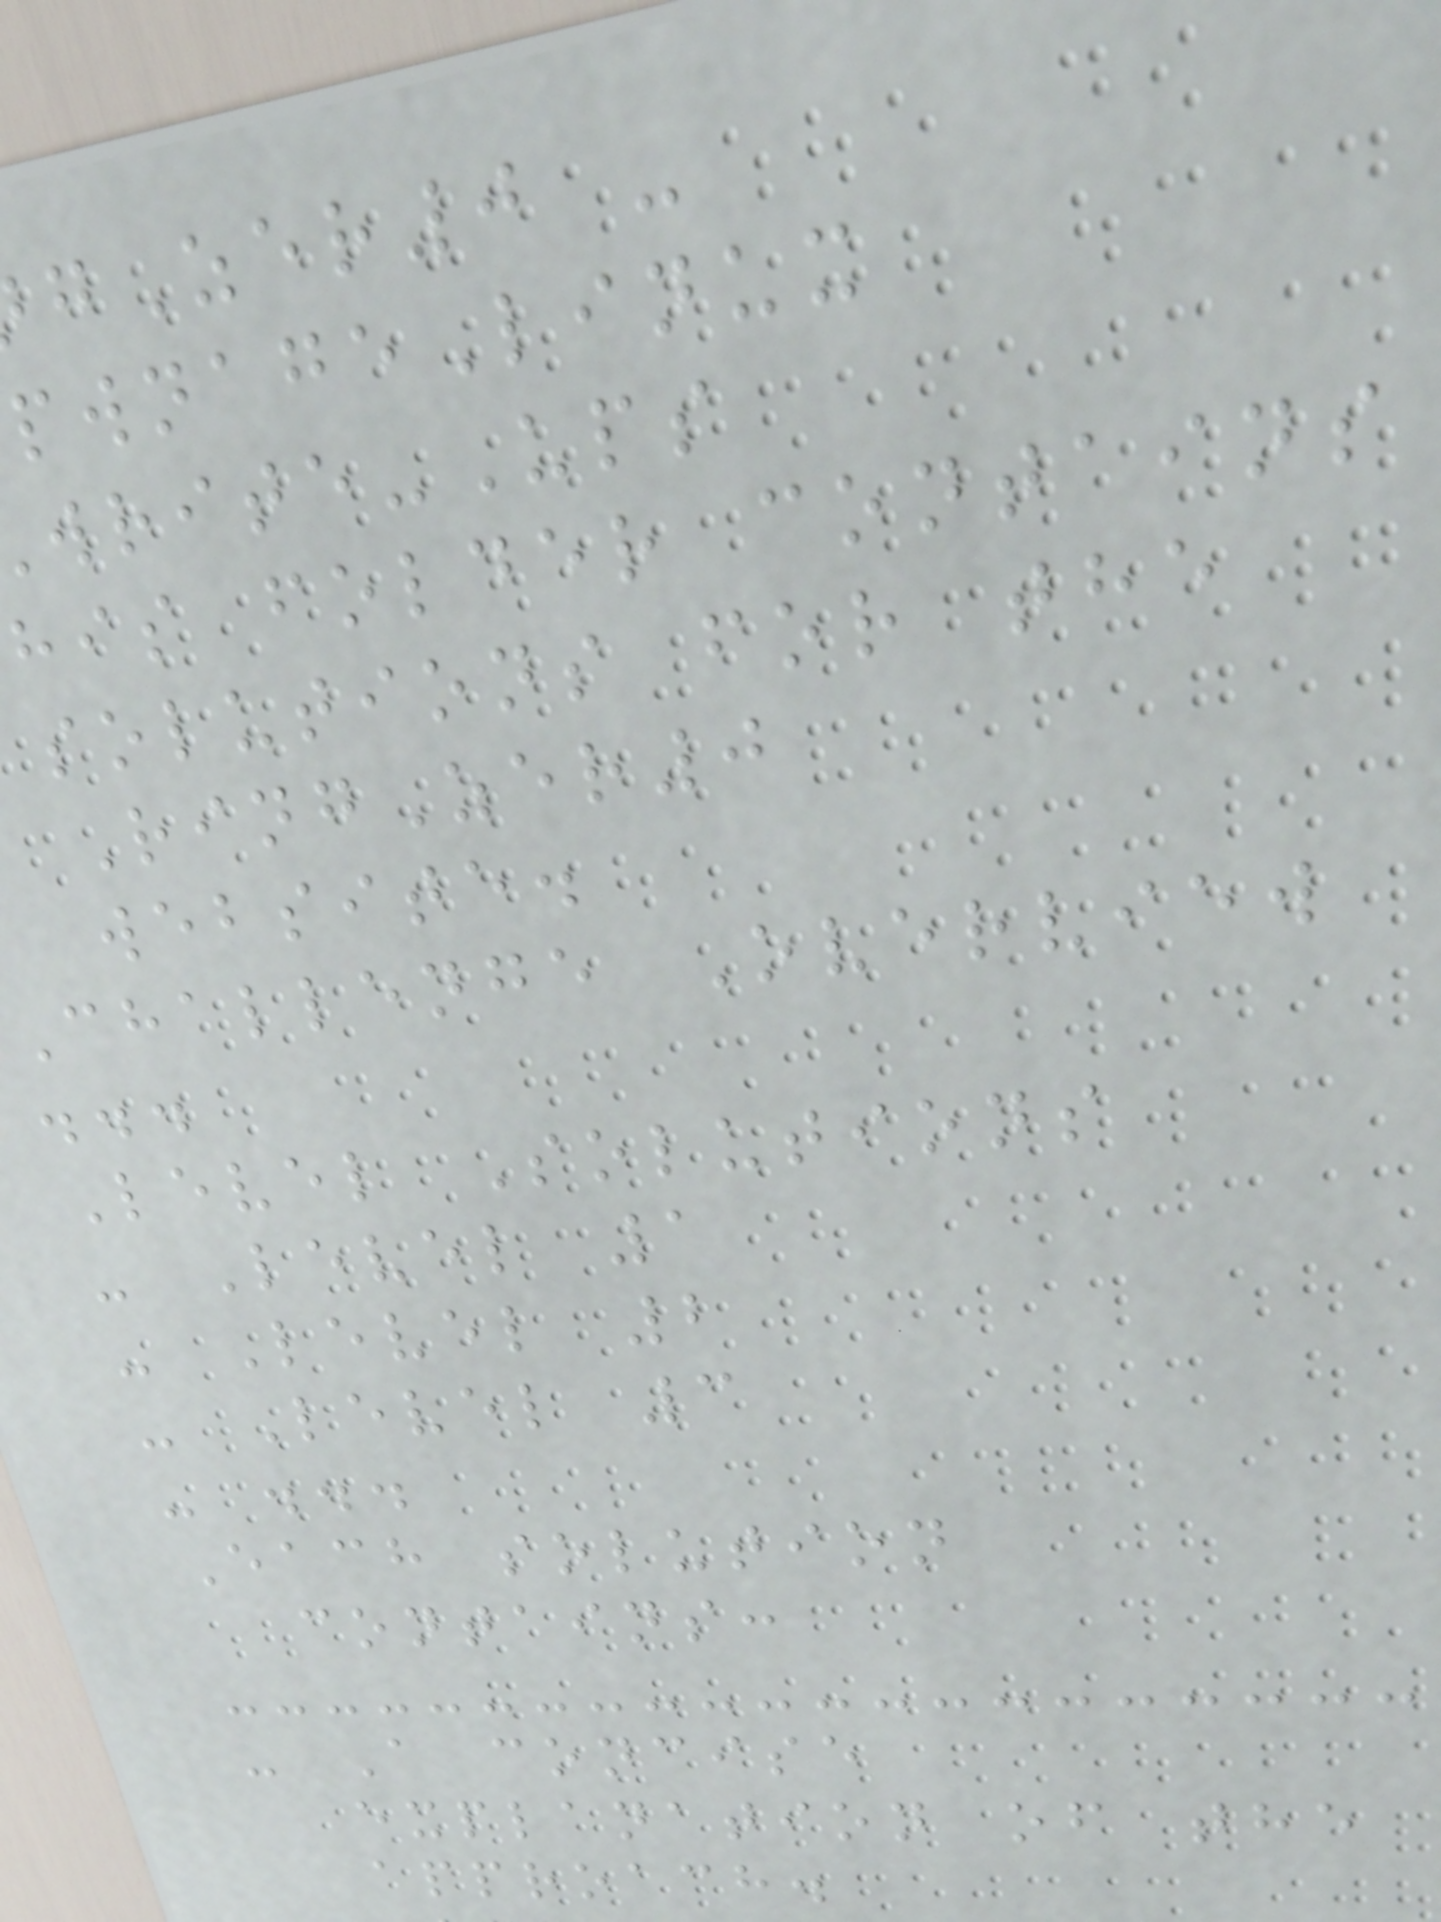gZer0 -
wnageLinux
rite-Ups
his folder contains
solutions for the
RingZer0
website.
Challenge Overview
...
Level Solutions
- Level 1
- Level 2
- Level 3
- ...
Each solution
contains:
- A concise
explanation of the
approach.
